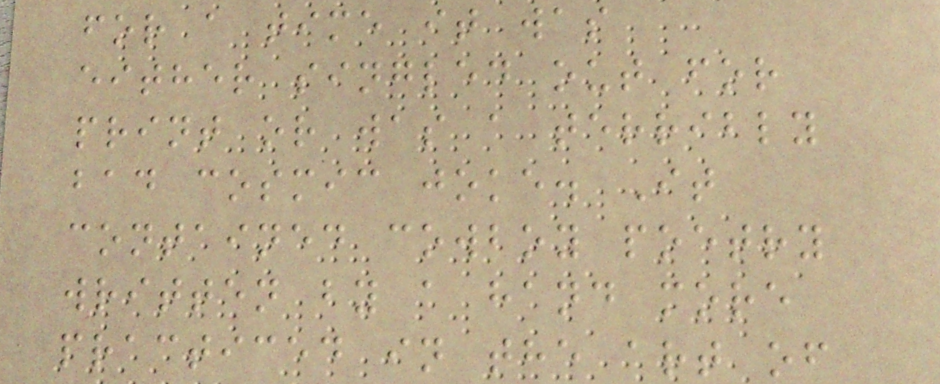for a time it was
either singled out for
print or was a terribly
bad cosmic joke. It
contained cowboy poetry
written by a hand more
practiced in the art of
